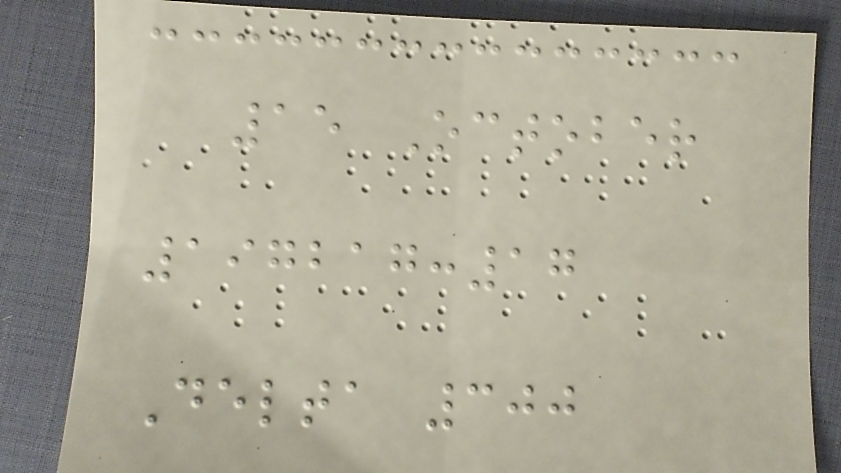15 October
197217:17
Delta 300
